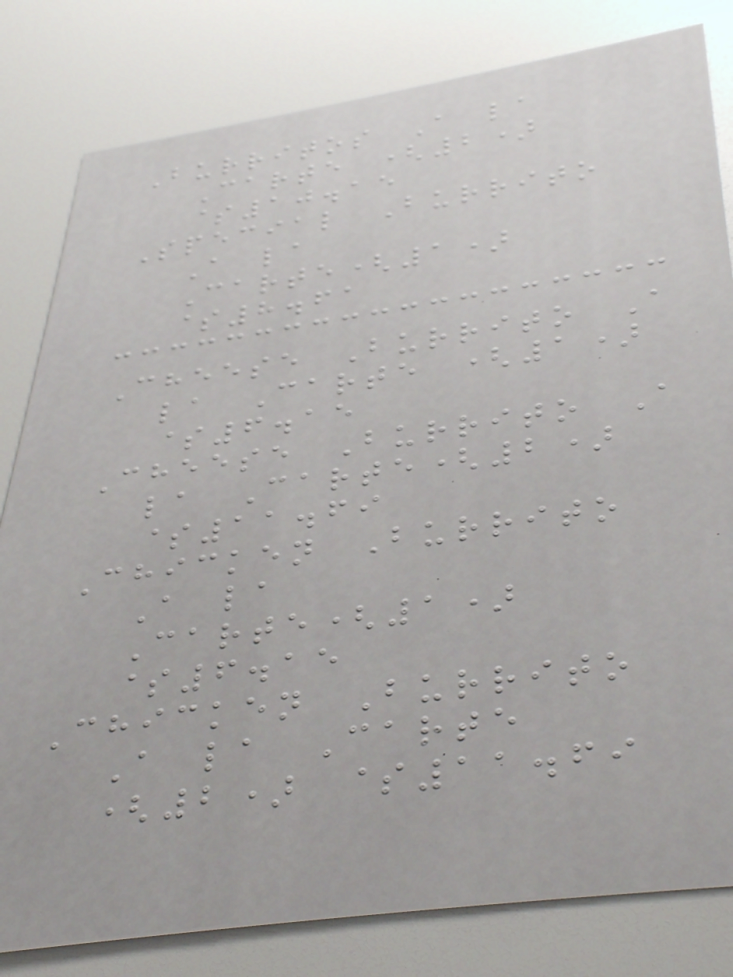Burritos A la
Carte (2)
$10.15
Special Burrito
A la
Carte(1)
$8.61
Cheese Burrito A
la Carte (1)
$6.15
Cheese Burrito A
la Carte(2)
$11.69
Chicken Burrito
A la
Carte(1)
$6.15
Chicken Burrito
A la Carte
(2) $11.69
